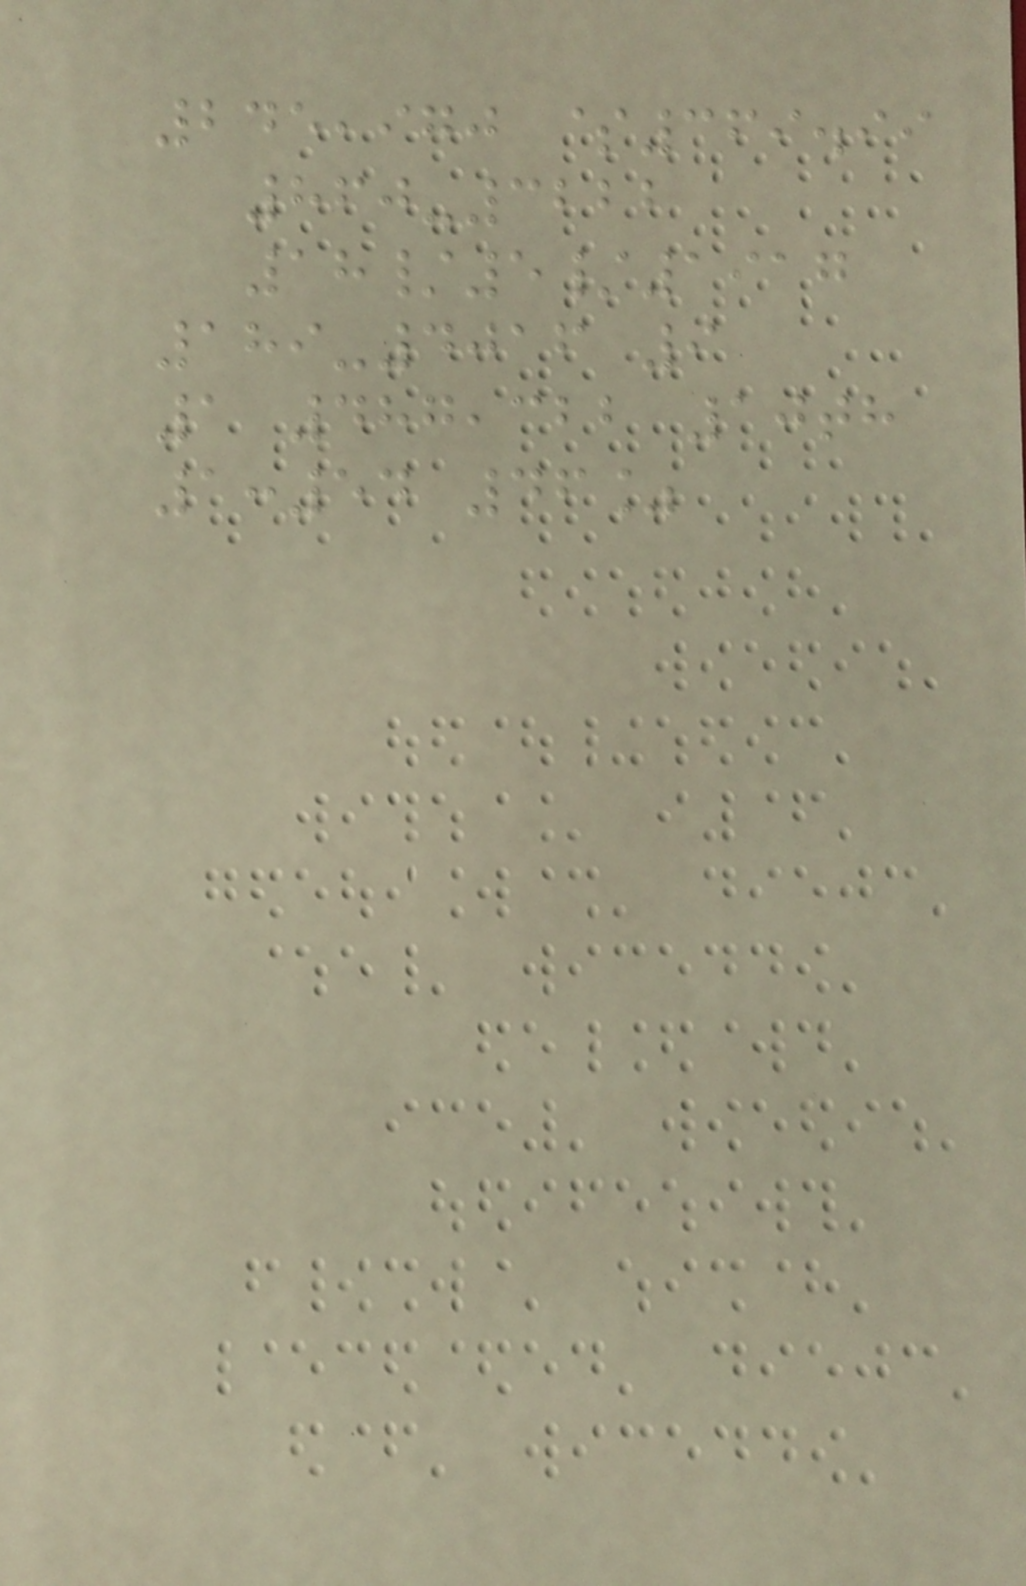245,970 $369.99
860-3222
18/5/1917
189-4016 9
1 487,322 10th
1:54 46%
